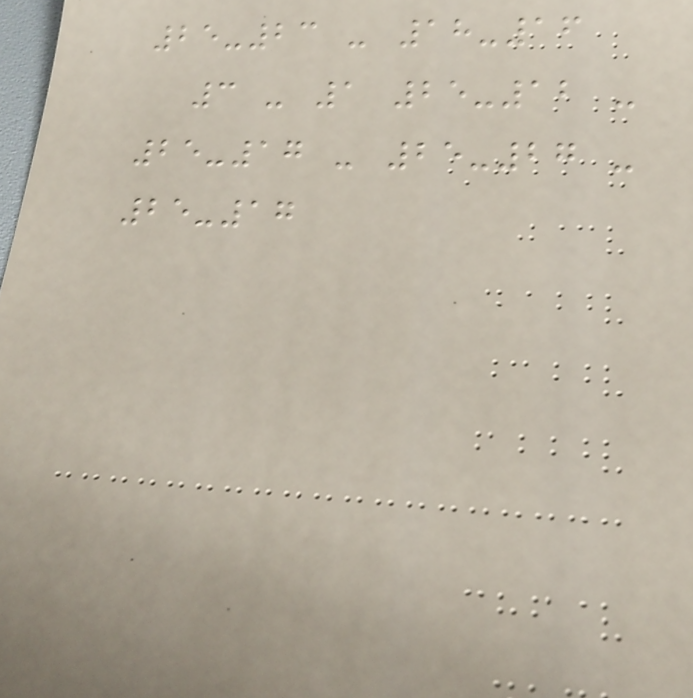25-23 - 18-16
3 - 1 25-12 -
25-17 - 25-27 -
25-17
